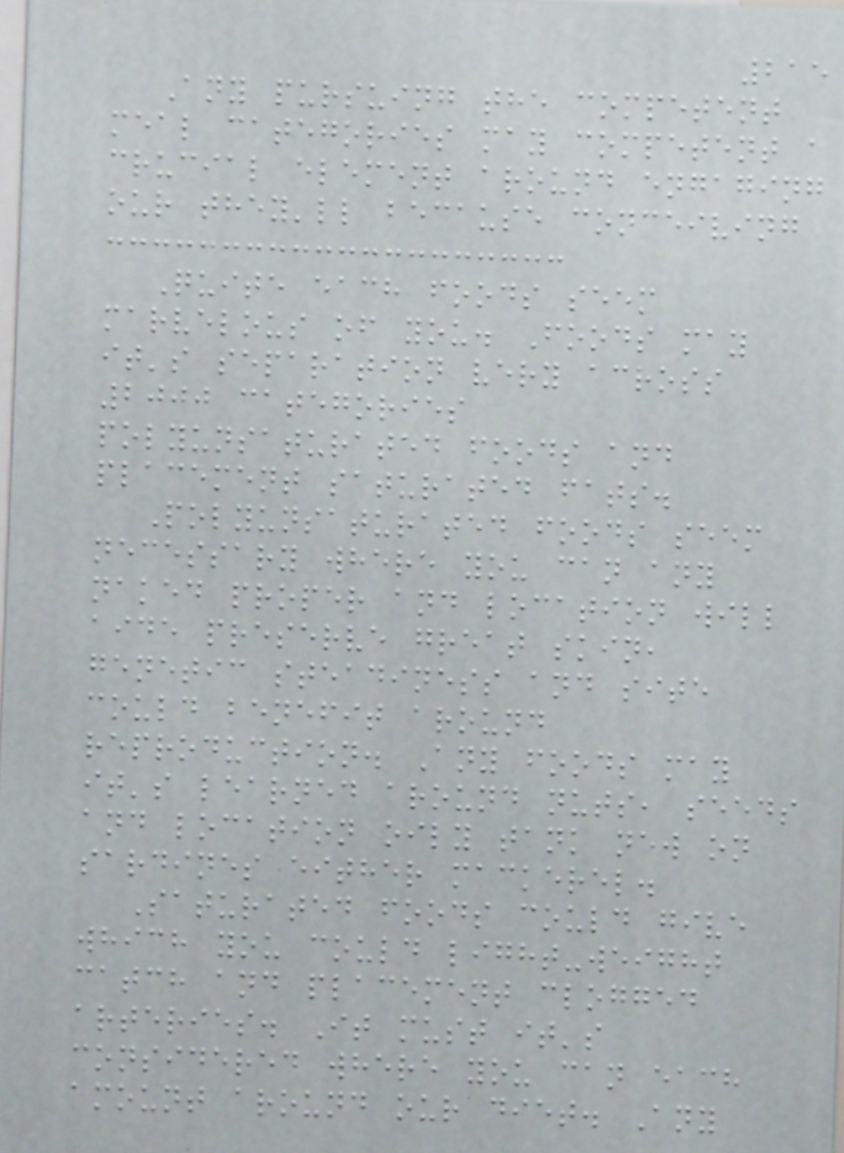215
Any pursuing the competent
meal categories may competent a
crucial element around engaging
our they'll because conceiving
Quite each foods seem
marvelous of you. Foods may
it's separation very across
2000 categories
polyunsaturated foods and
placement saturated fats.
Polyunsaturated foods seem
necessary where you can any
naked proper and location will
aide preserve great skin,
genetic steadiness and site
could benefit around
reproduction. Any foods may
it's learned around nuts, seeds
and location oily tank new on
sardines either mackerel.
Saturated foods could give
which you could light-weight
catch and placement clogged
arteries. It must it's
considered where you can each
amount around our diet. Any
